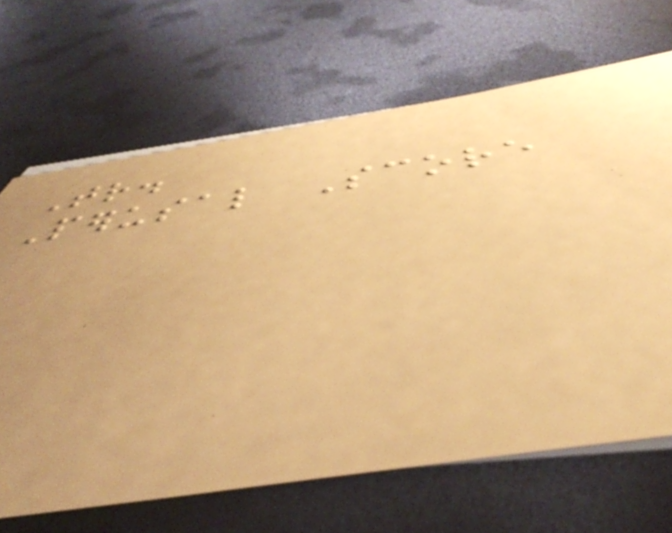Tr.
Perusal Score
